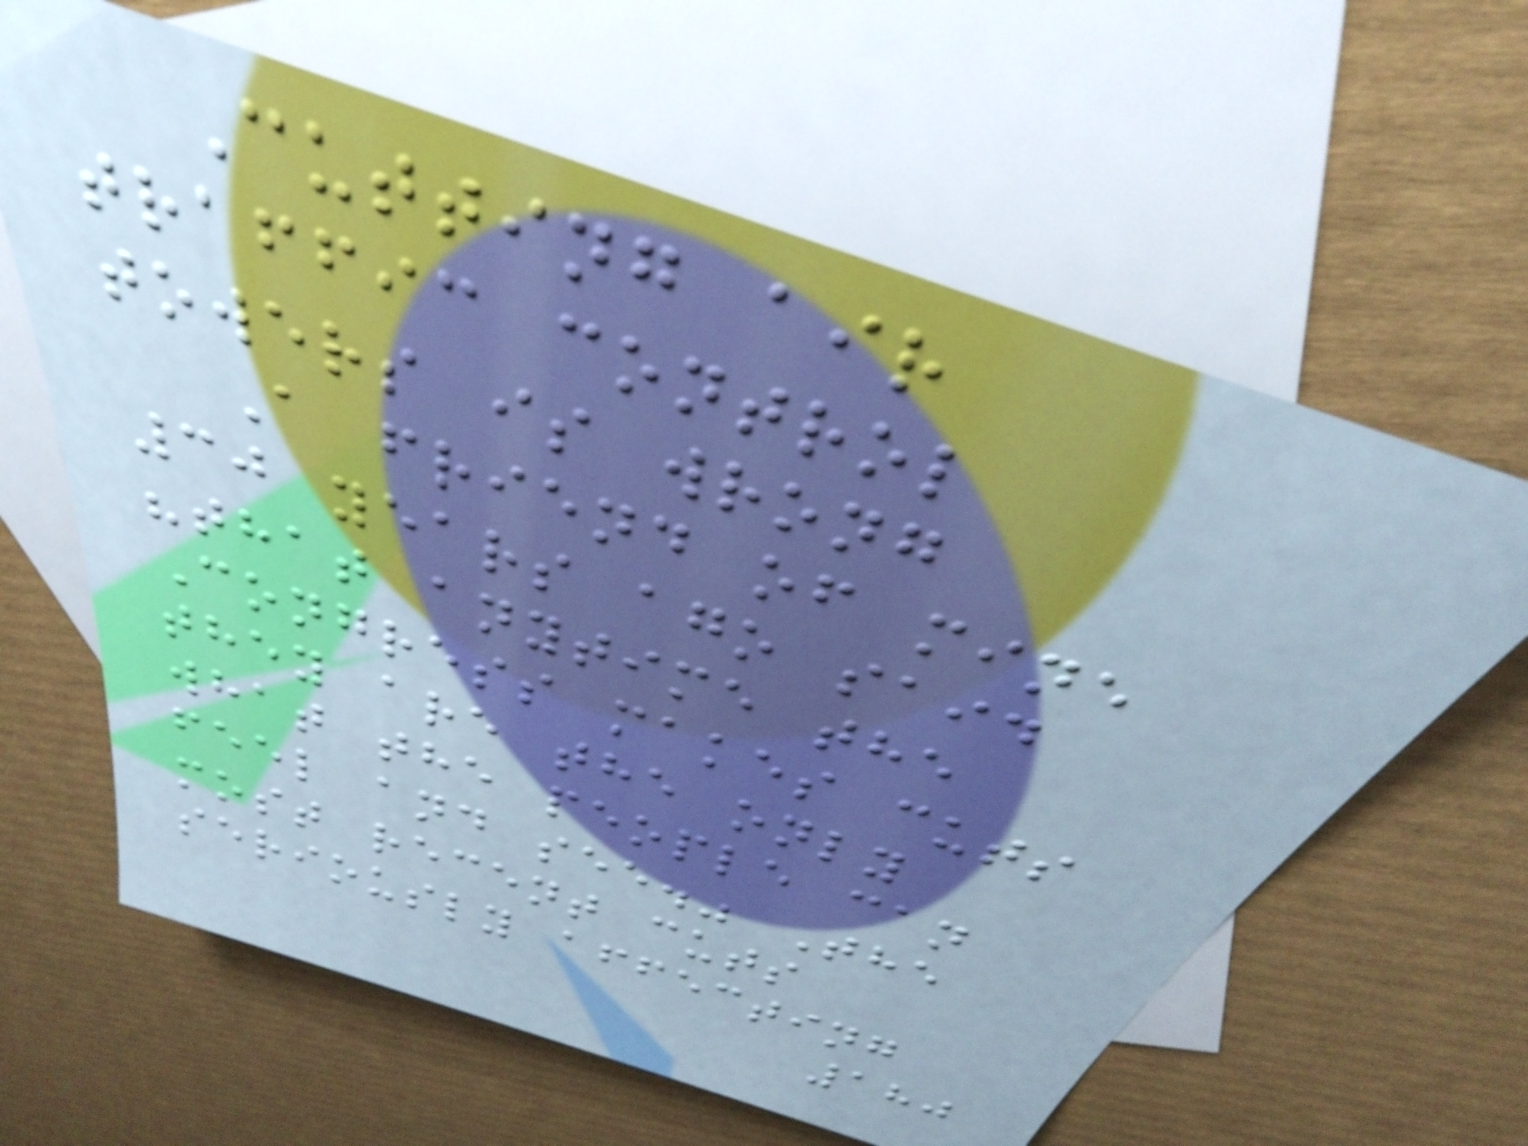Cutting air
traffic control
towers is wrong
A friend of mine
30 years ago said
"that anytime the
Congress makes cuts
they are the only
what the people can
feel and see." The
most recent cuts
seriously affecting
180
